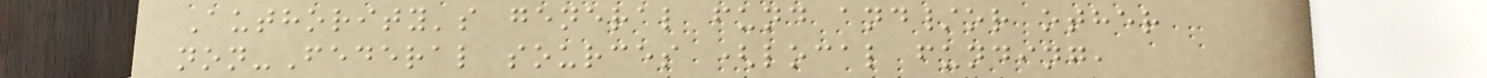Authority's general fund and/or other
non-Federal sources (local funding,
